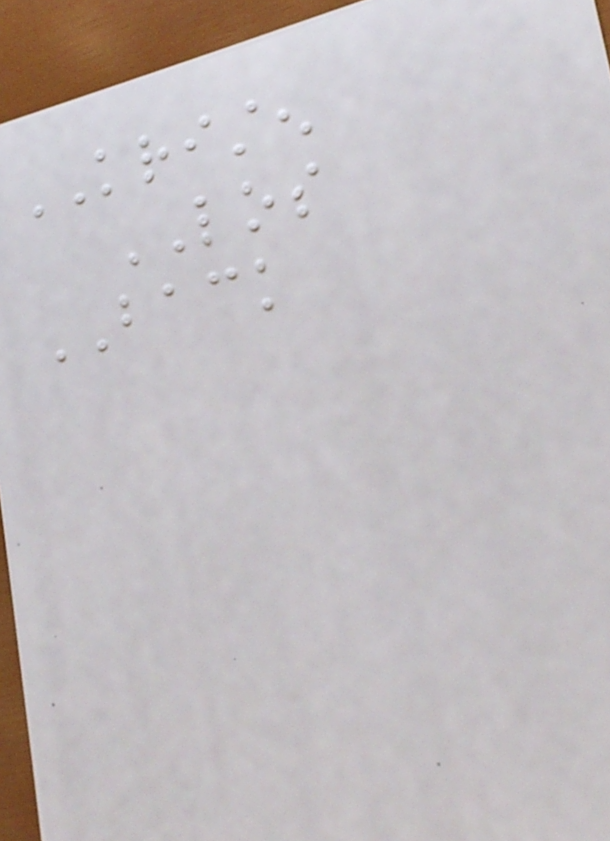KRISTEN
LOS
BACK
